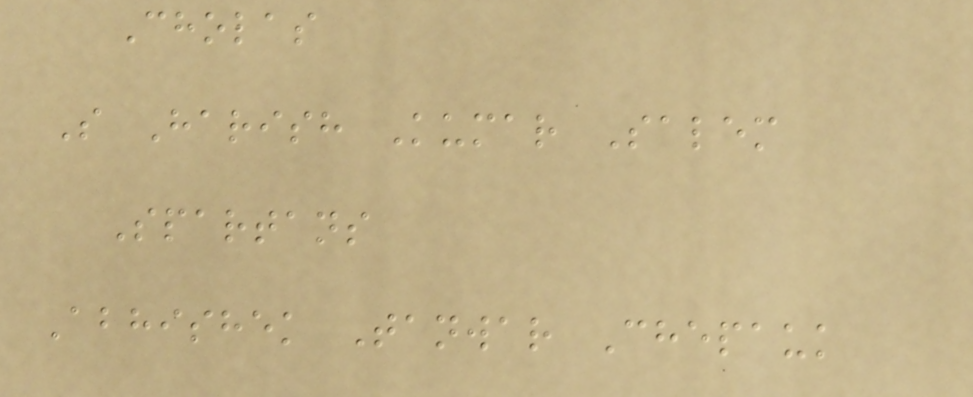Cholas
S Harish Kumar Salem
Spartans
Abhishek Tanwar Chepauk
